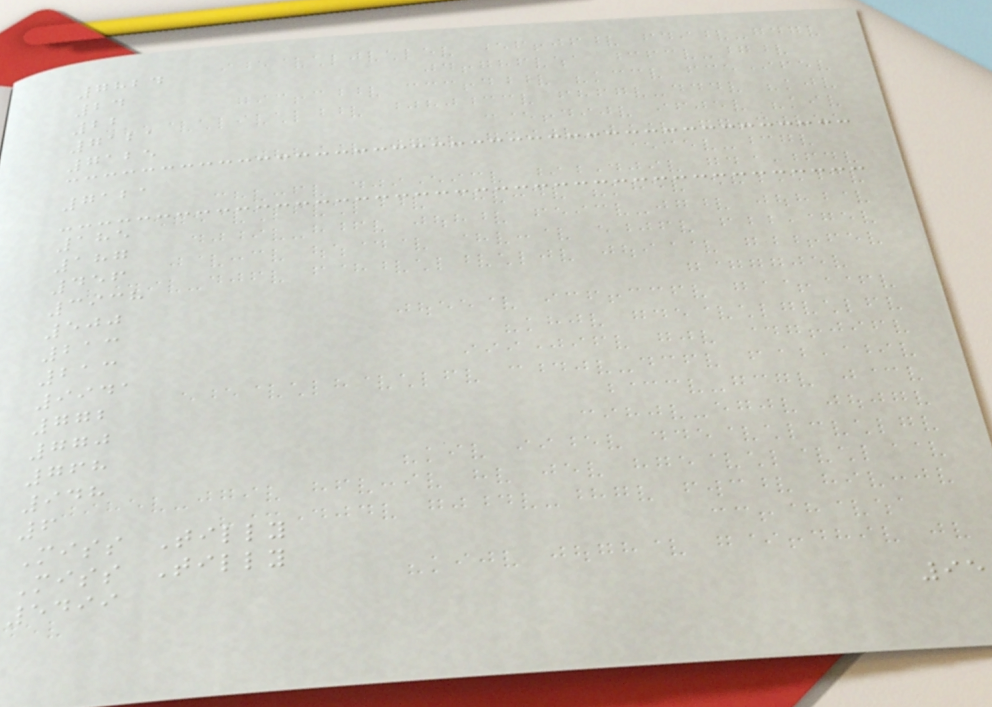7824
24
22
7121
7125
7121
185
187
456
3938
500
213
213
9941
772
770
768
948
6
Miss Tilly
Miss Tilly
5499
95
